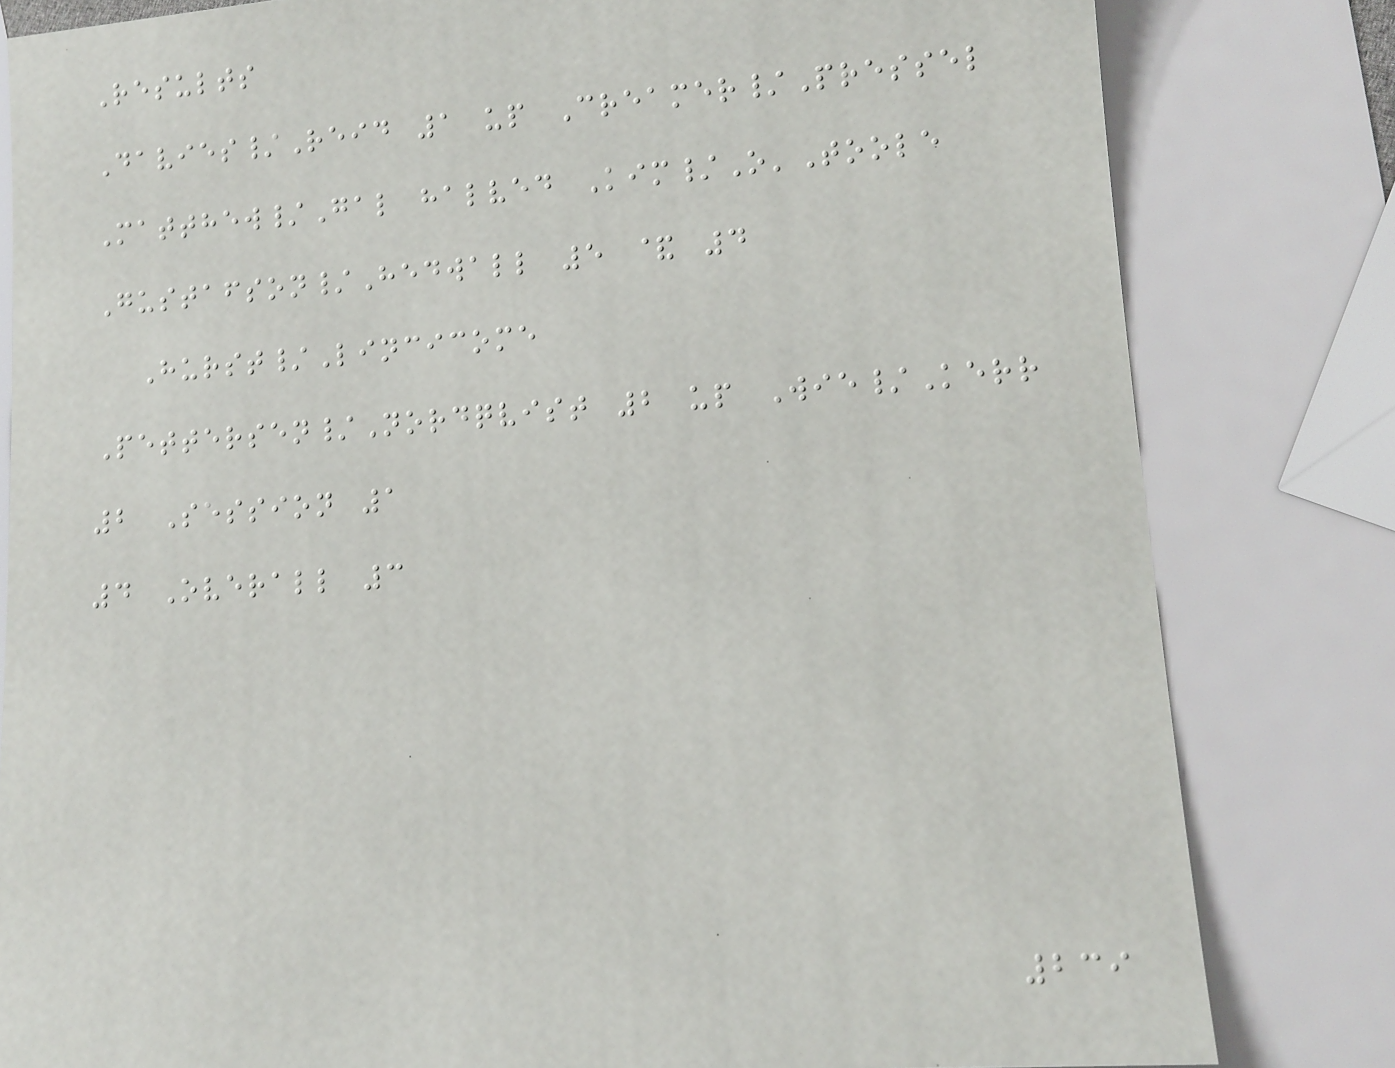Results
Davies/Reid 1 up Creamer/Pressel
Matthew/Gal halved Kim/O'Toole
Gustafson/Hedwall 5 & 4
Hurst/Lincicome
Pettersen/Nordqvist 2 up Wie/Kerr
2 Session 1
4 Overall 3
239
